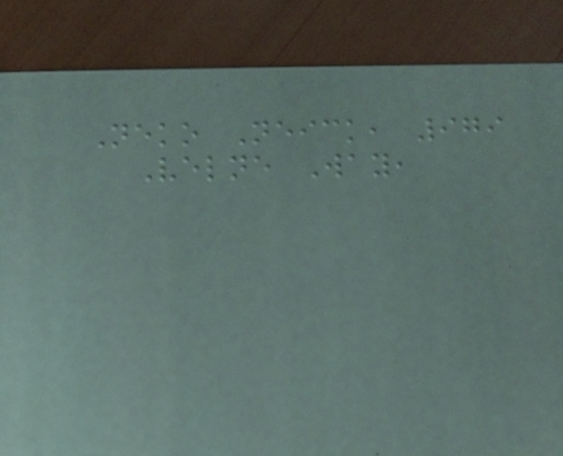Neko Neick, 979
Velne Way,
